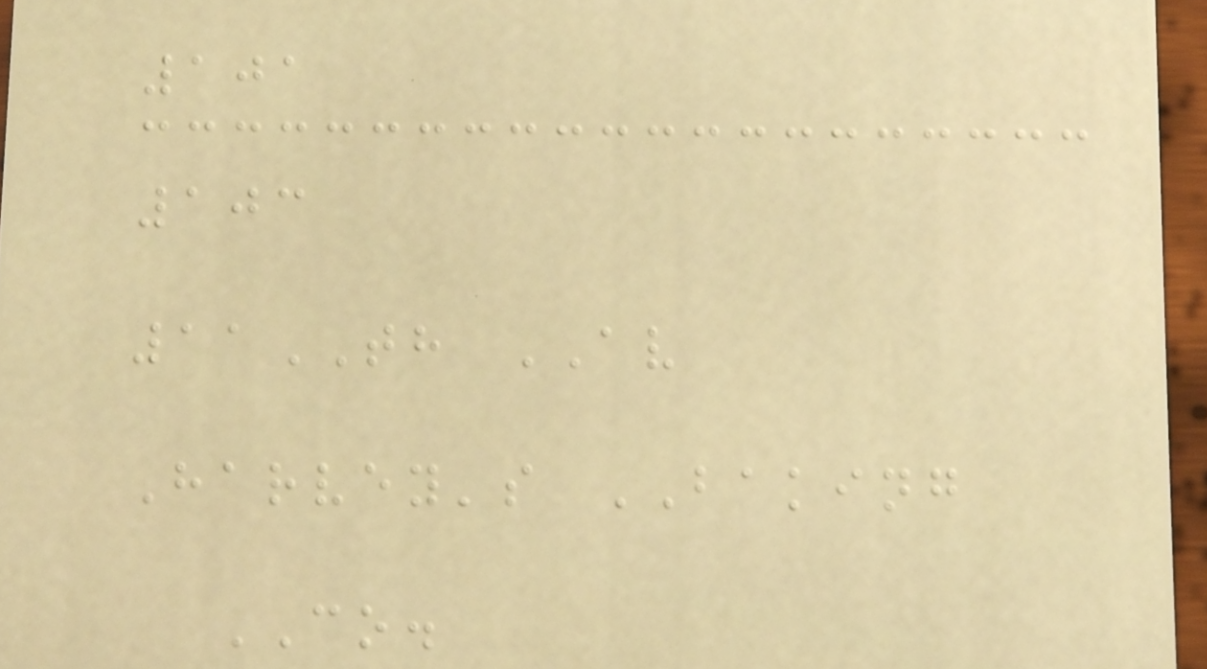101
103
11TH AV
Harvey's BAKING
CO.
